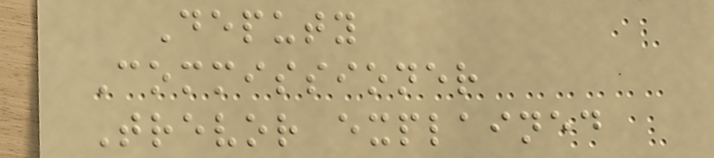Deputy
Commissioner
Trevor explained
